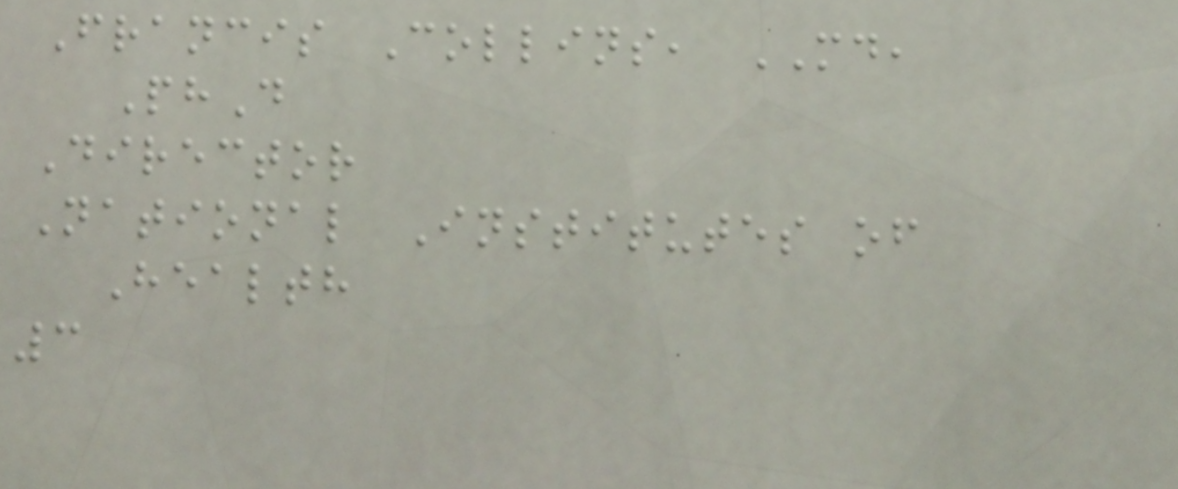Francis Collins, MD,
PhD
Director
National Institutes of
Health
3
